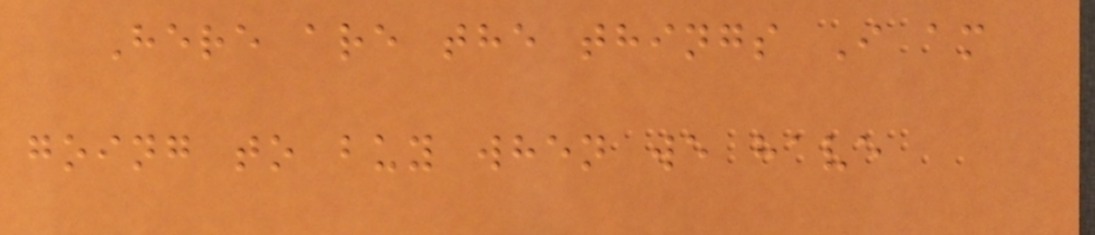Here are the things I am
going to buy when we have
